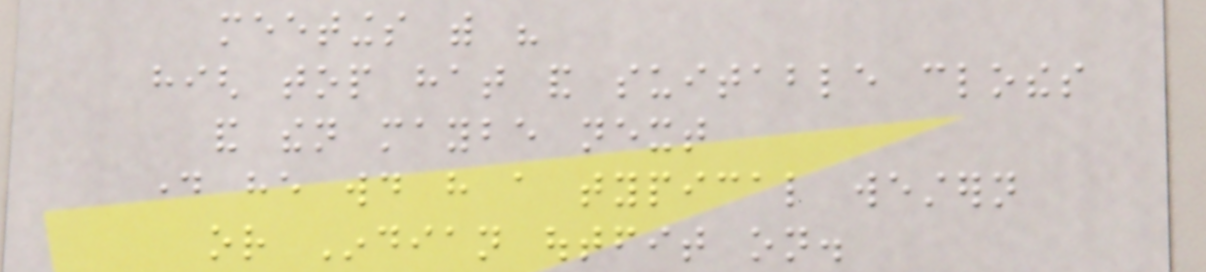meetings with his
high top hat and suitable clothes
and then maybe next
day he would have a typical western
or Indian outfit on.
